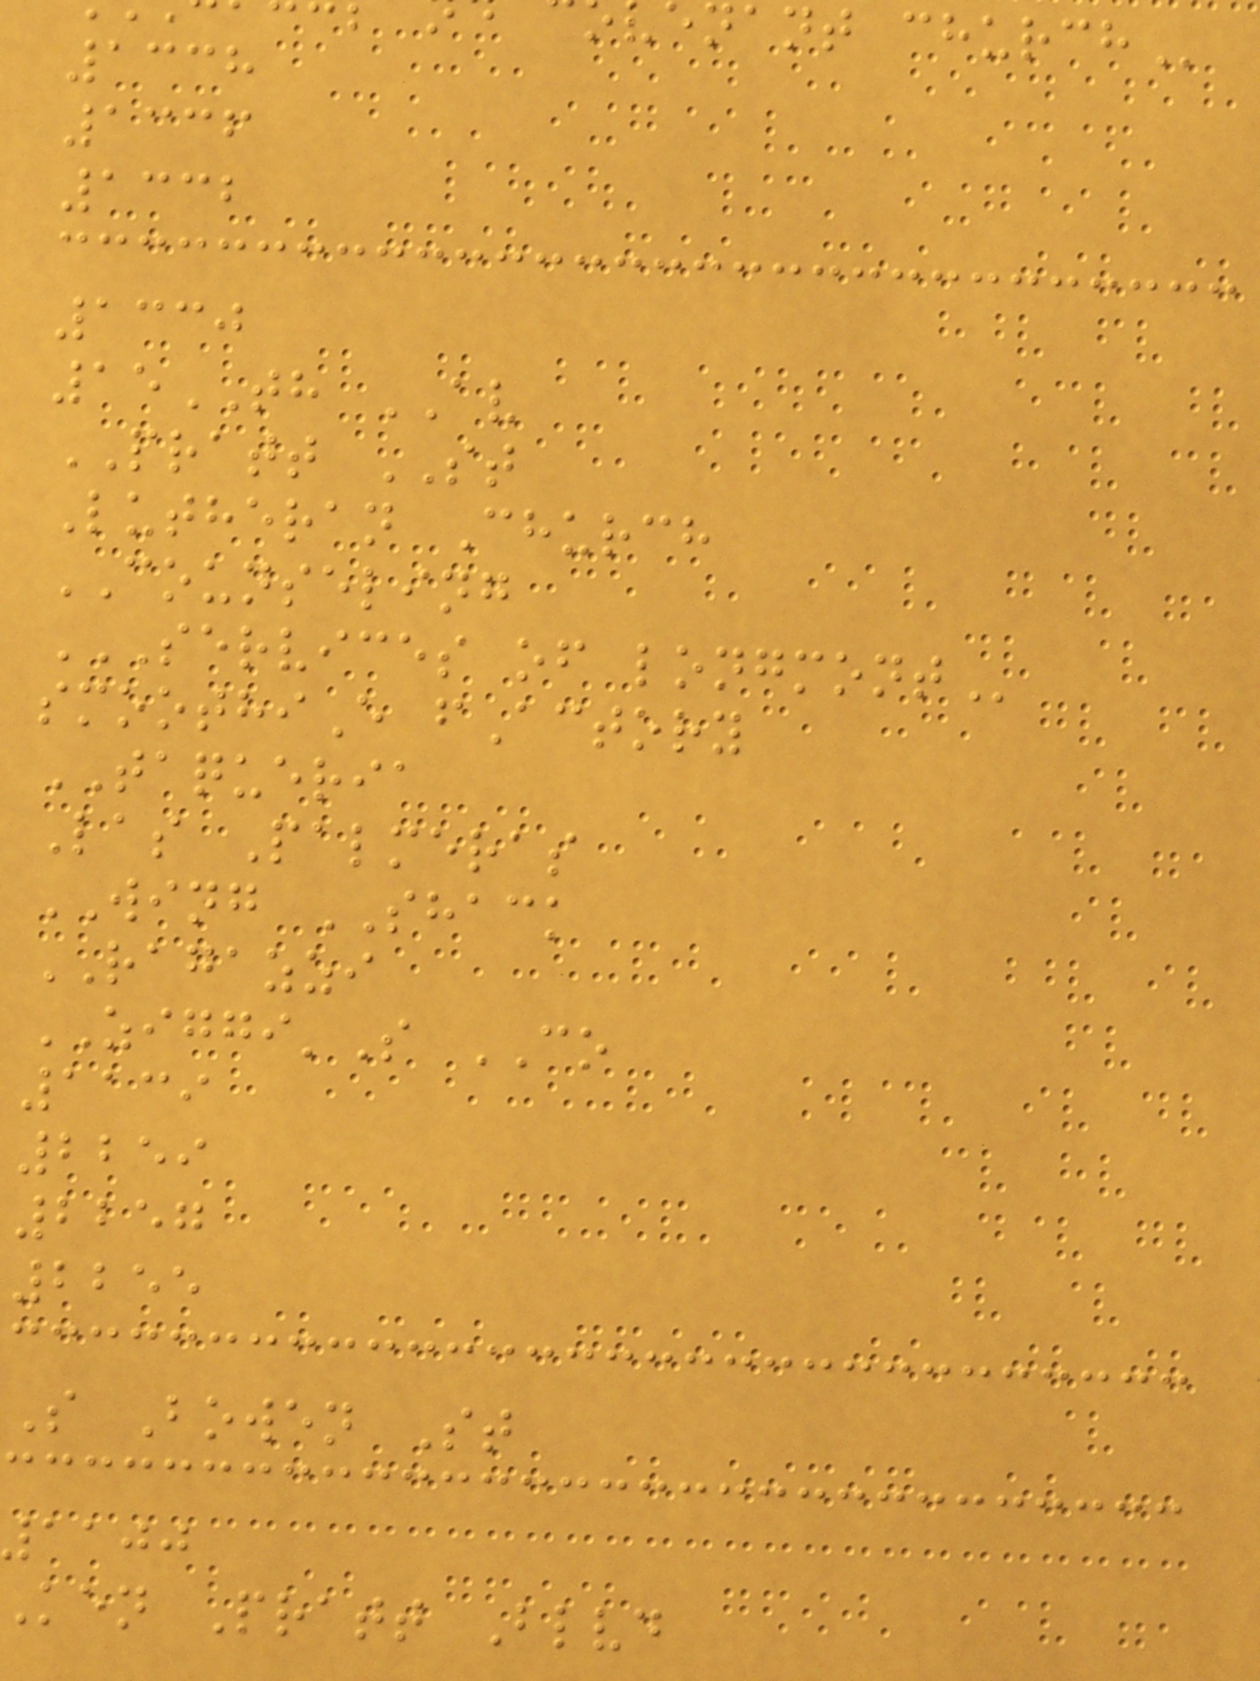1338
1336
1332
1330
15TH AV
PRATT ST
Lutheran Church
COUNSELING
SERVICES OF LONGMONT
smoothiE fActory
TAQUERIA
Las Palmeras
WING SHACK
RAGAZZI
ZIGGI'S CO
1139
2259
2257
2255
S Bowen St
aajj
ken Pratt Blvd
